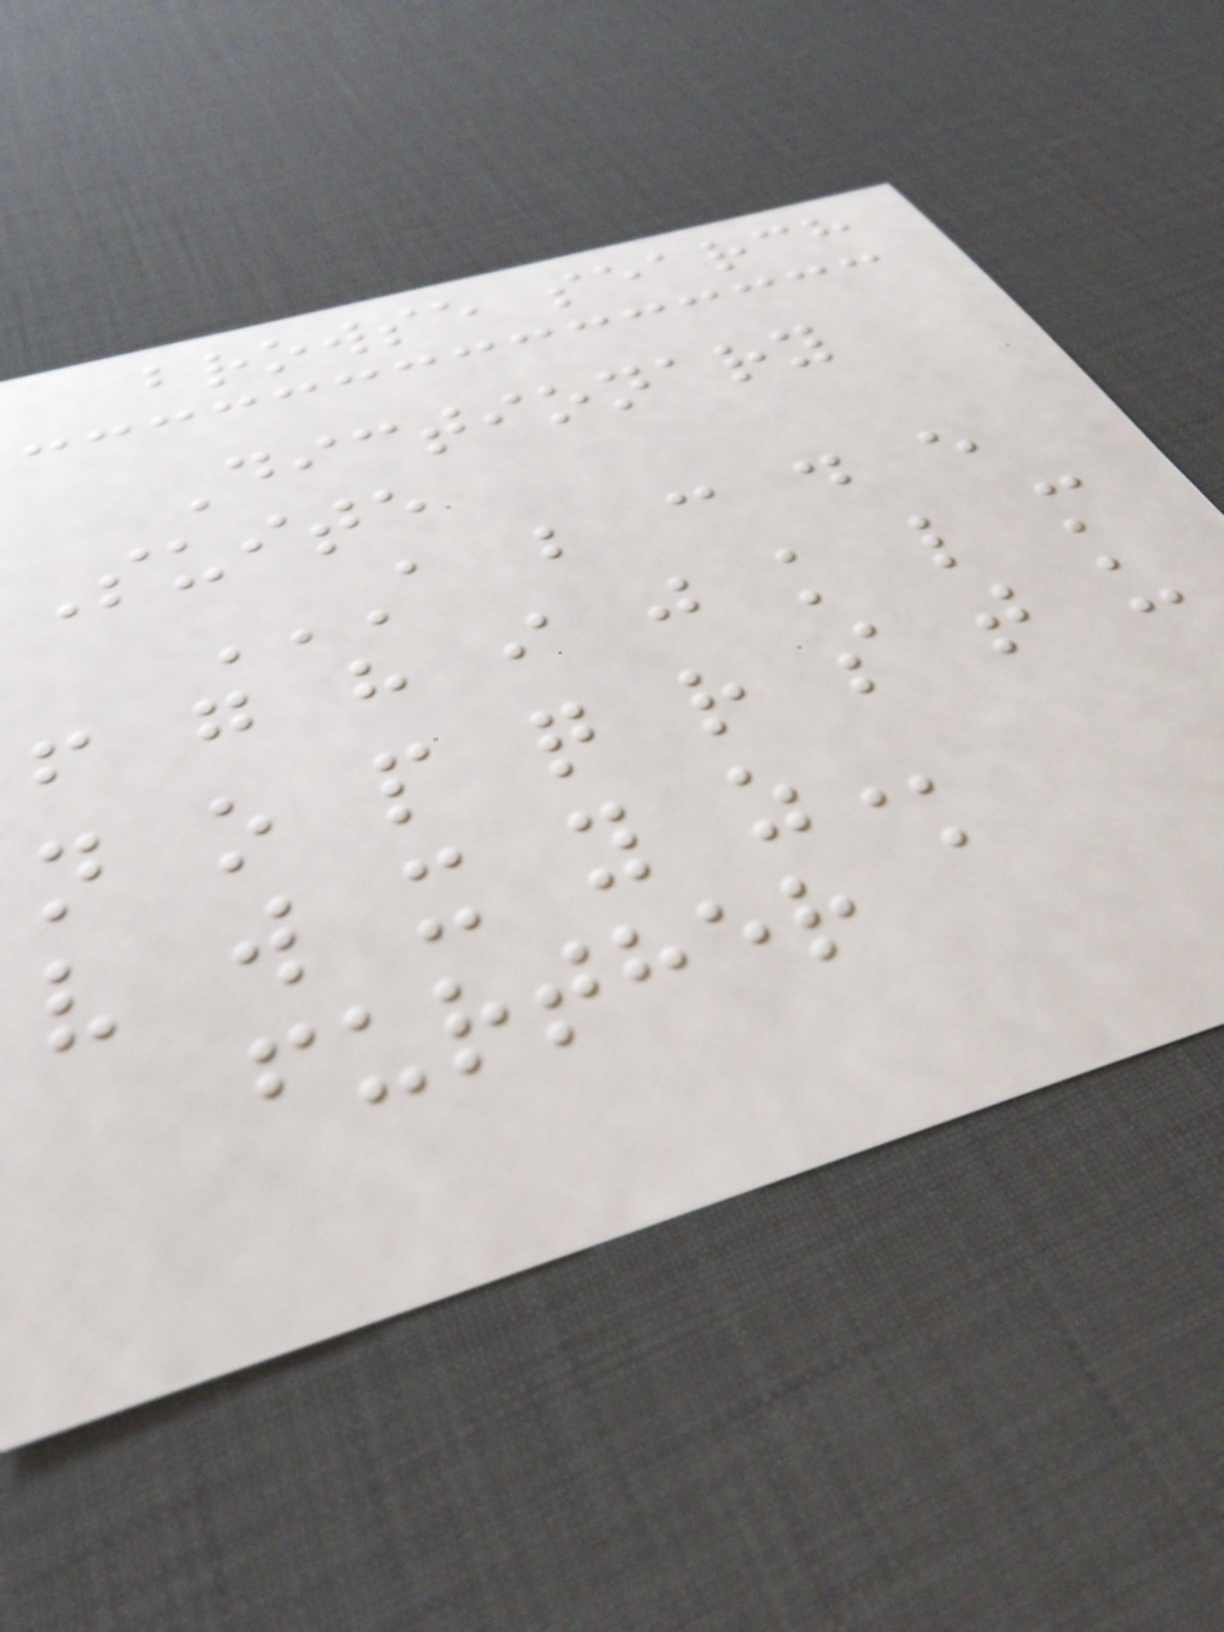browse search
Dictionary
Suite
A B C D E
F G H I J K L M
N O P Q R S T U
V W X Y Z
further a
